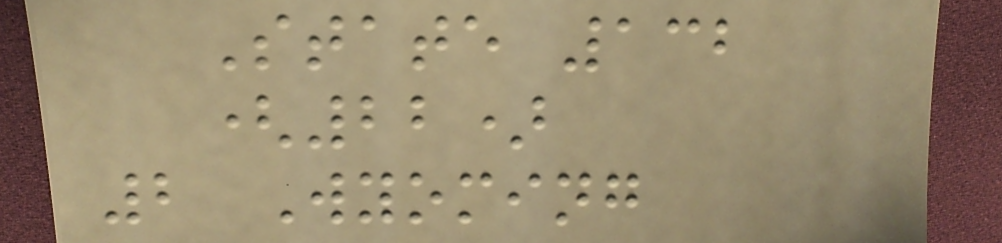State 132
(22)
2 Wyoming
